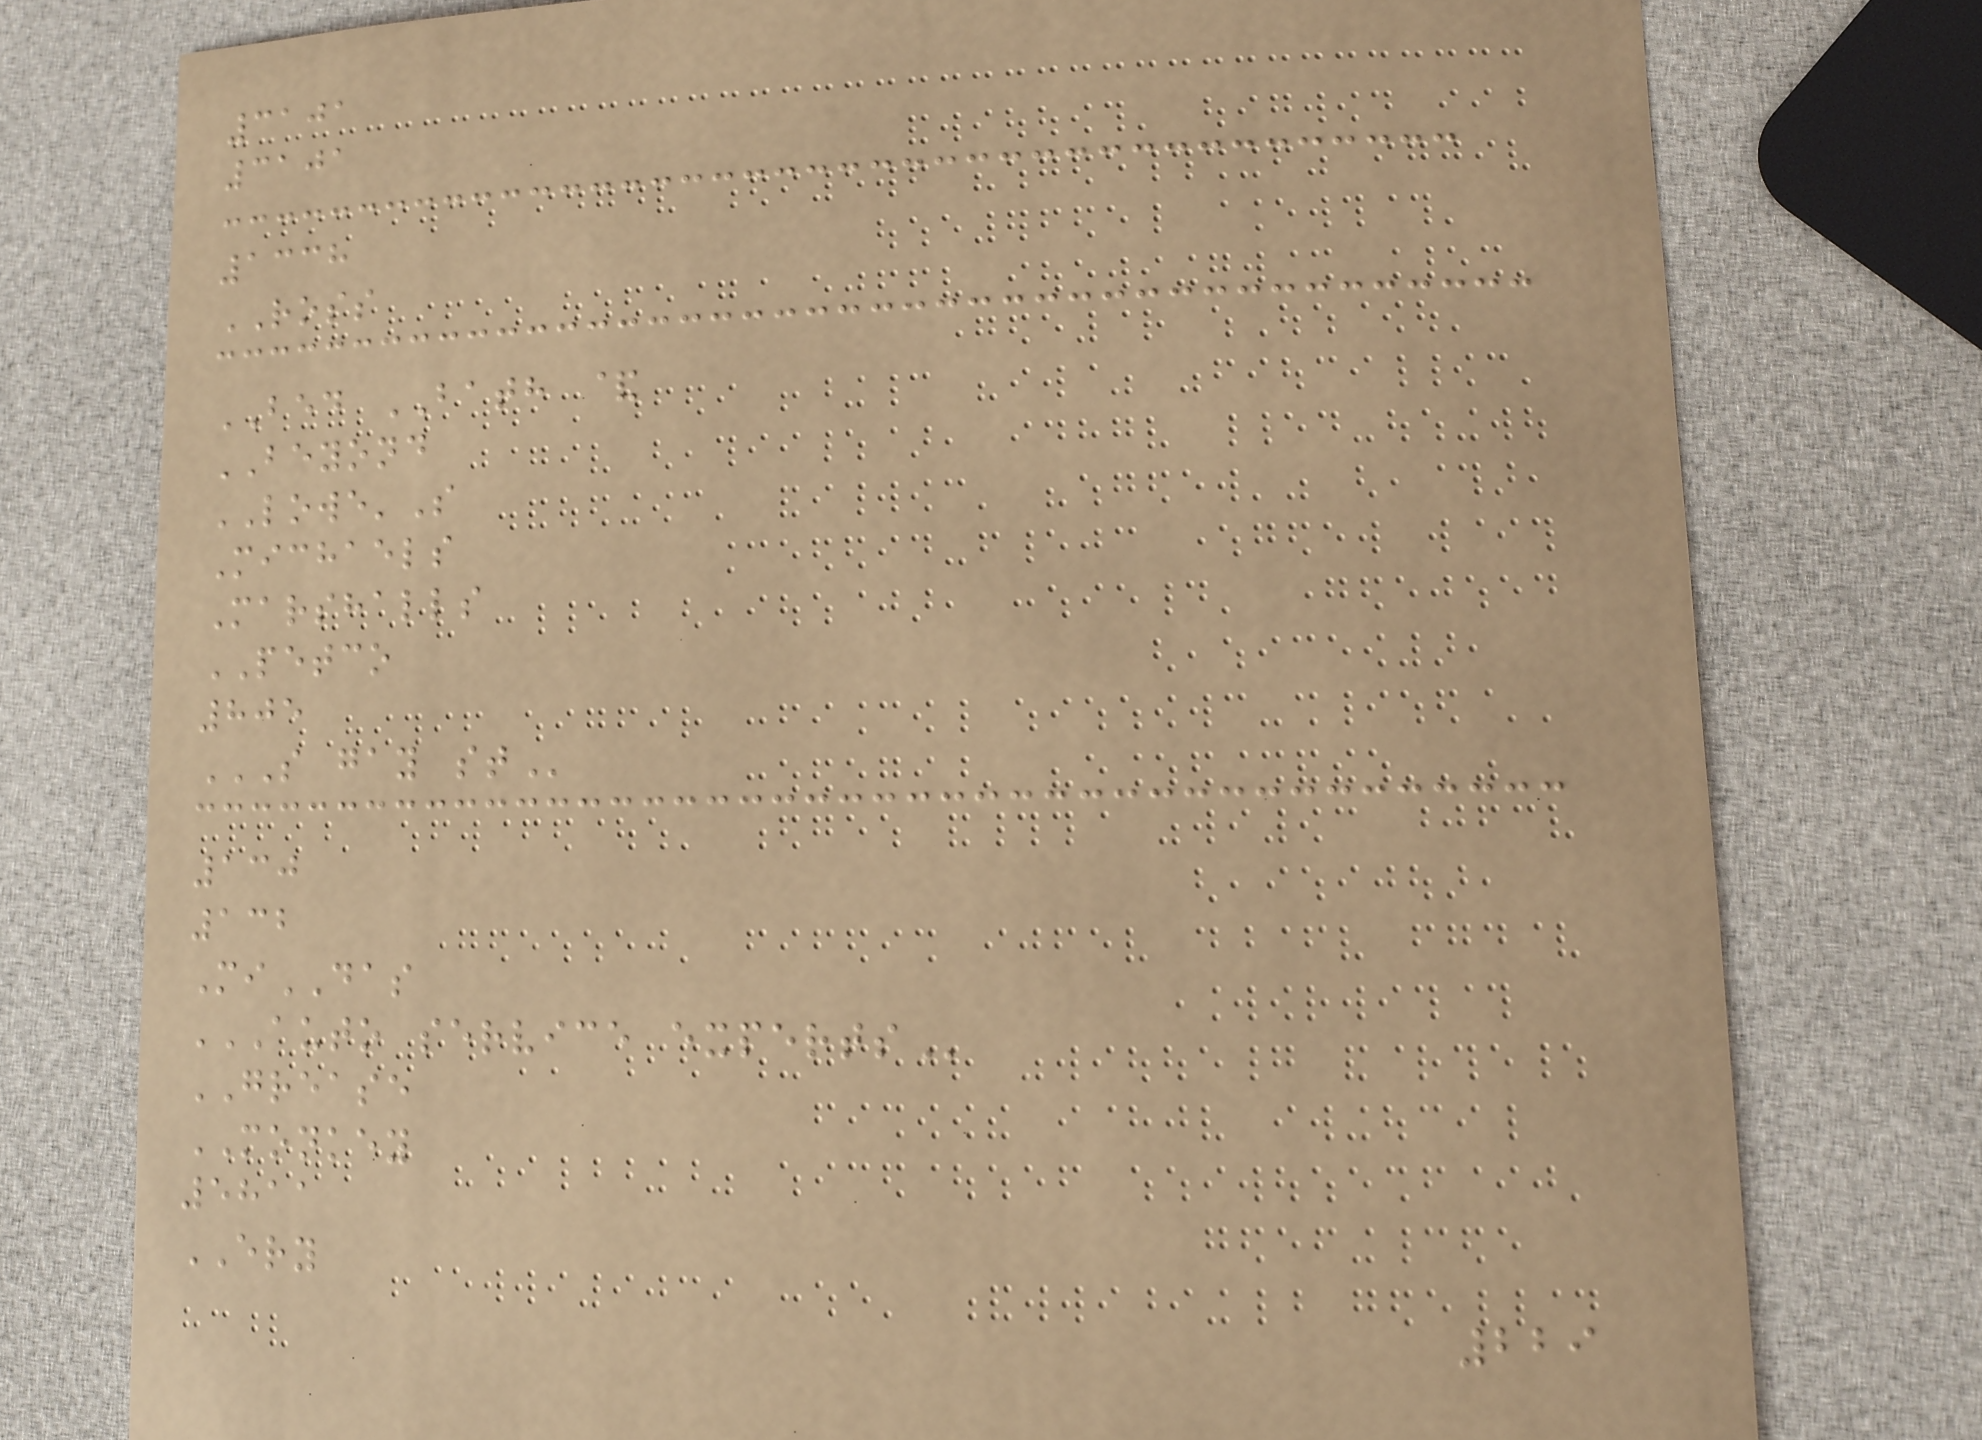3101
3101
1338
ROSS
BED BATH &
BEYOND
LOWE'S
Michaels
Marshalls
PETCO
805
S GAY ST
130
132
MiDAS
AUTO SERVICE EXPERTS
GREASE
MONKEY
5811
ERY
229
